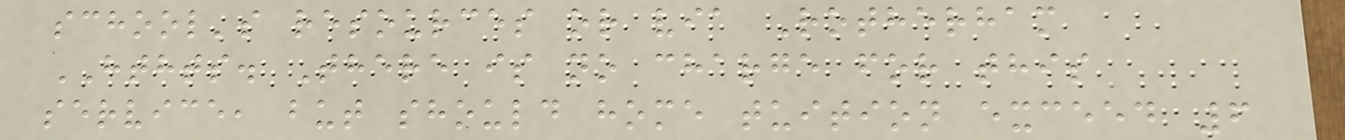school's resources or via Rotherham
HTHTS. There is no charge for this
service, but should home tuition exceed 6
